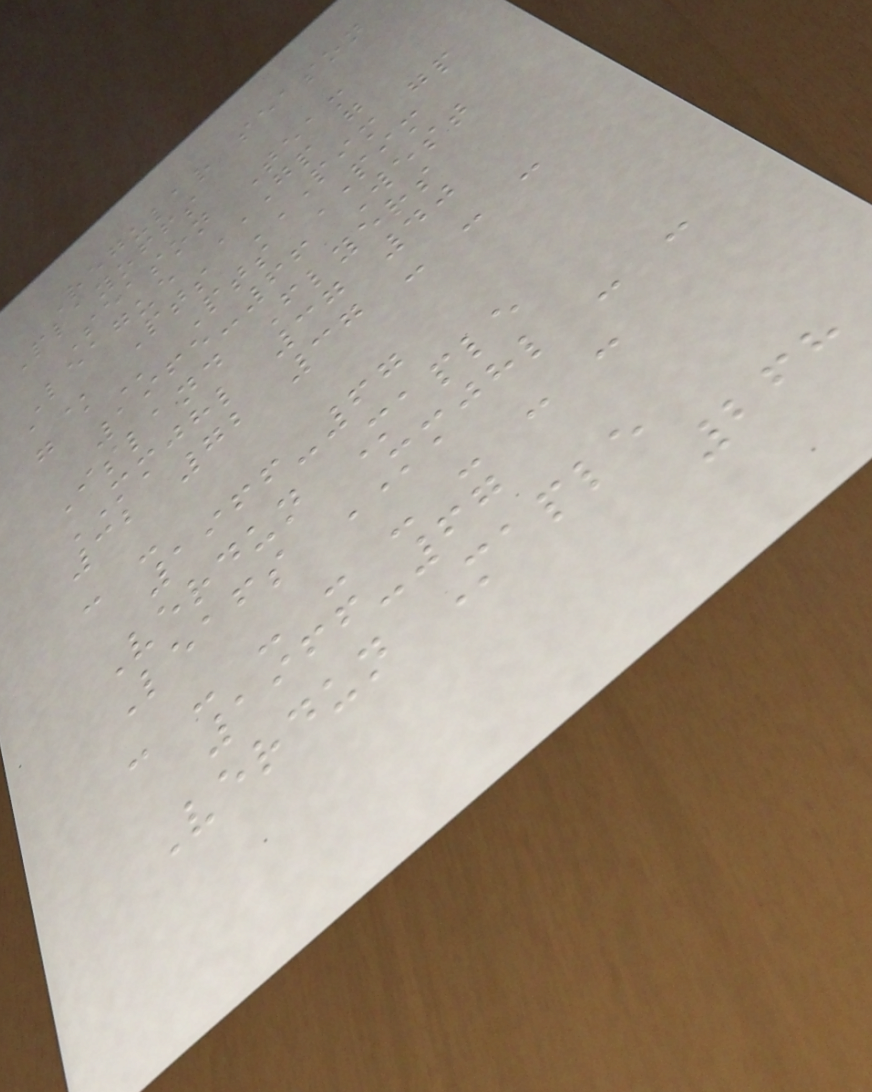Regular season
Playoffs
Season Team
League GP G
A Pts PIM GP
G A Pts PIM
1965-66 West
Island Flyers
MMJHL 37 40
32 72 37 - - -
- -
1966-67
Verdun Maple
Leafs MMJHL - -
- - - - - - - -
1966-67
Verdun Maple
268
